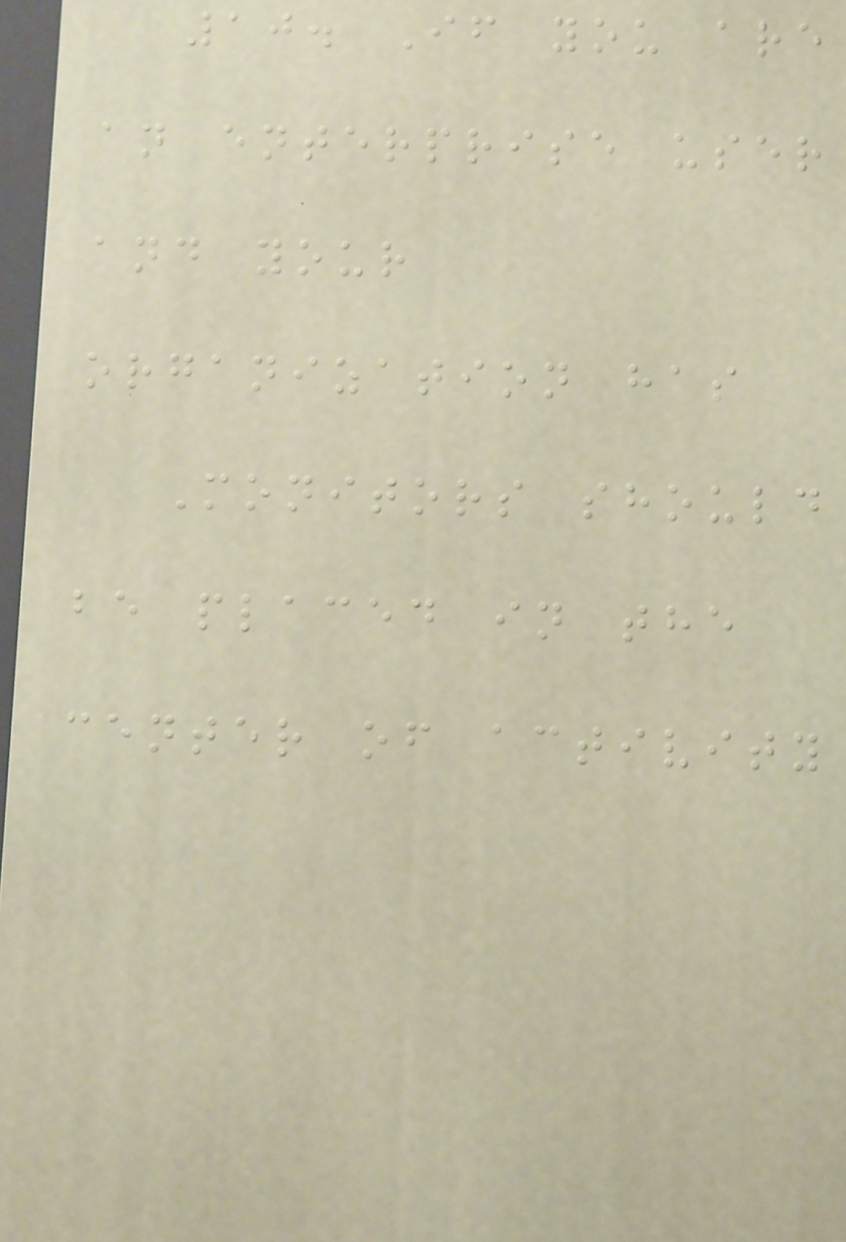10. If you are
an enterprise user
and your
organization has
Monitors should
be placed in the
center of activity
